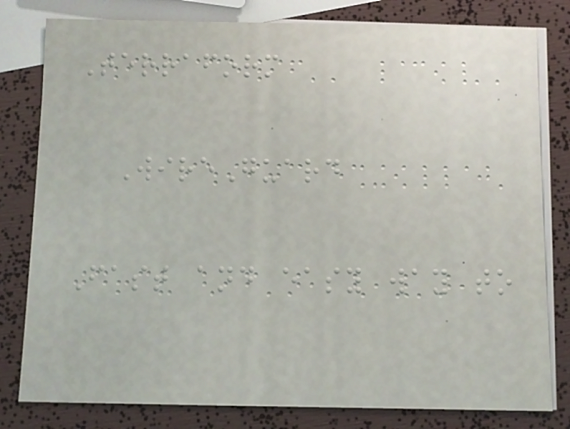Terraform
WireGuard
Fast and easy way to
